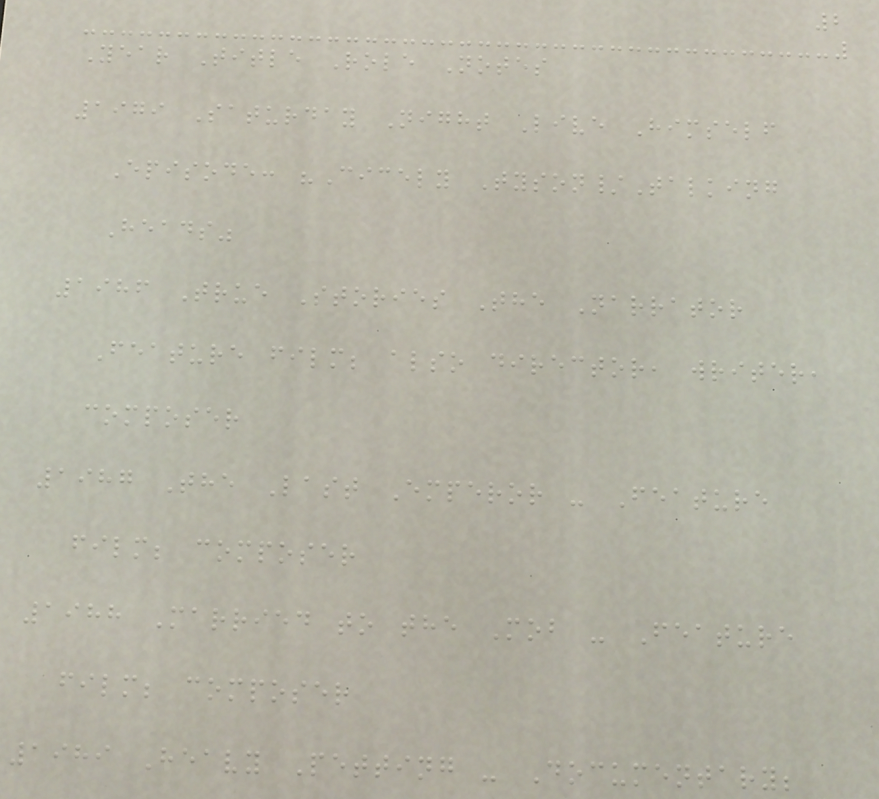2
Year Title Role Notes
1979 Saturday Night Live Himself
Episode: "Cicely Tyson/Talking
Heads"
1986 True Stories The Narrator
Feature film; also director, writer,
composer
1987 The Last Emperor - Feature
film; composer
1988 Married to the Mob - Feature
film; composer
1989 Heavy Petting - Documentary;
